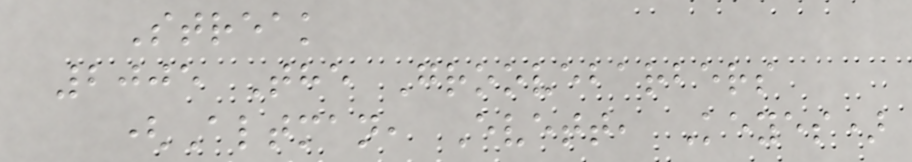Streak
2005 The Groovebarbers
(Altman, Evett, Keyes)
